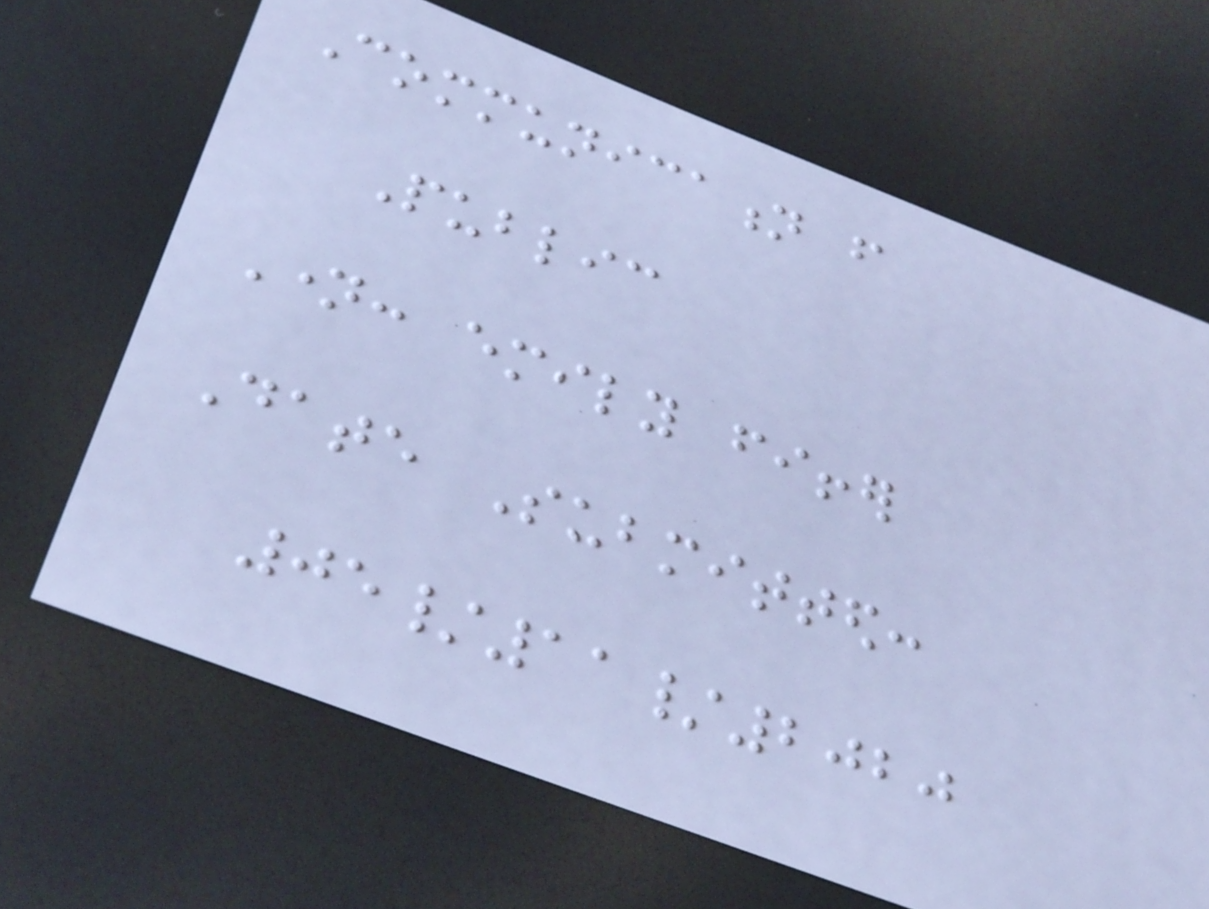Communication from
Public
Name: emily fiffer
Date Submitted:
05/11/2020
